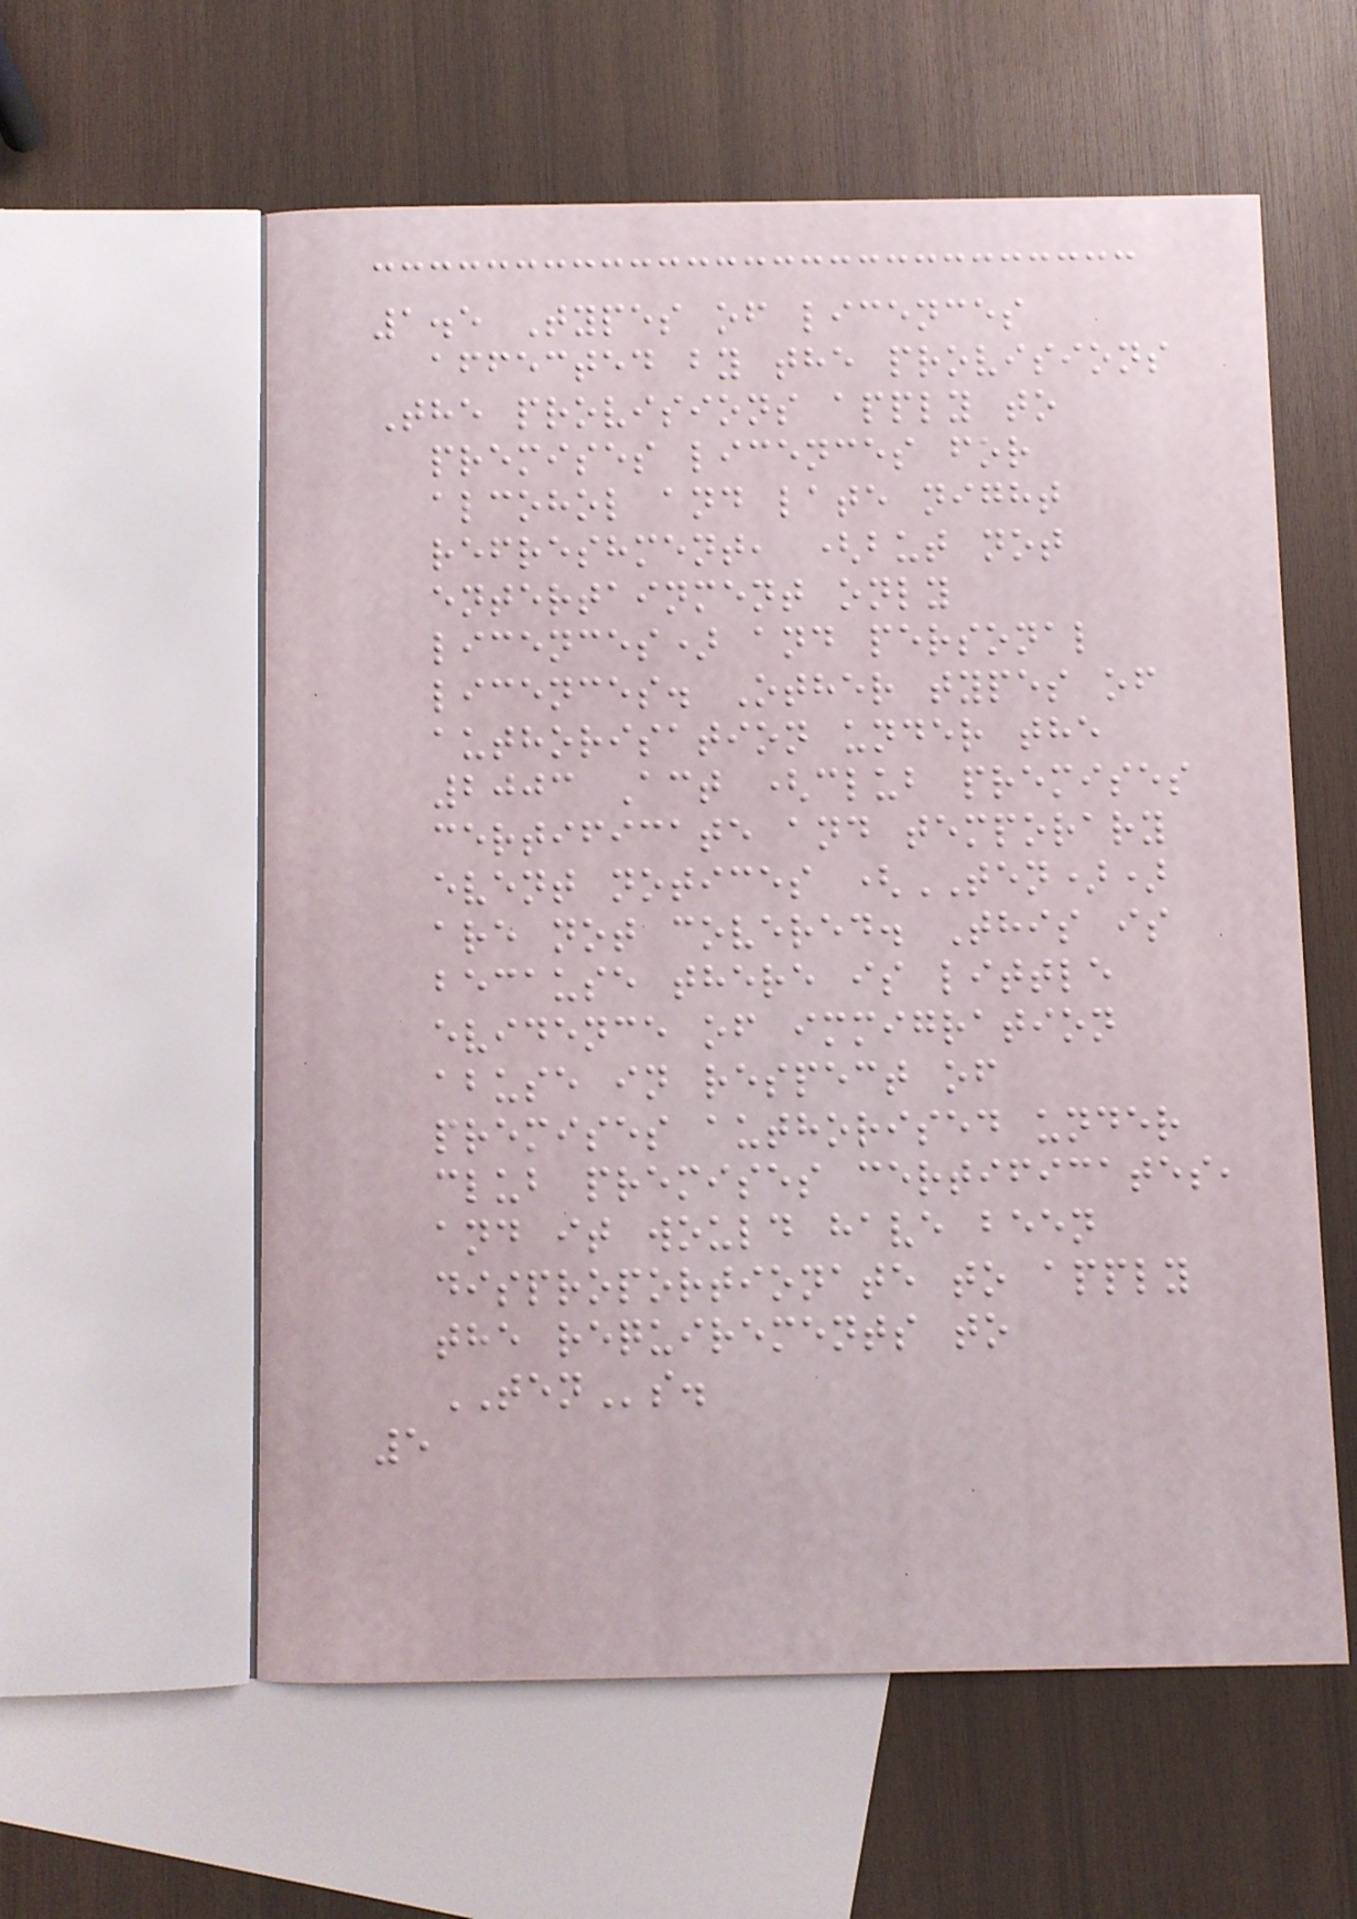1.5 Types of licences
affected by the provisions
The provisions apply to
premises licences for
alcohol and late night
refreshment, (but not
entertainment only
licences) and personal
licences. Other types of
authorisation under the
2003 Act (club premises
certificate and temporary
event notices (TEN))
are not covered. This is
because there is little
evidence of immigration
abuse in respect of
premises authorised under
club premises certificates,
and it would have been
disproportionate to apply
the requirements to
TENs.
5
